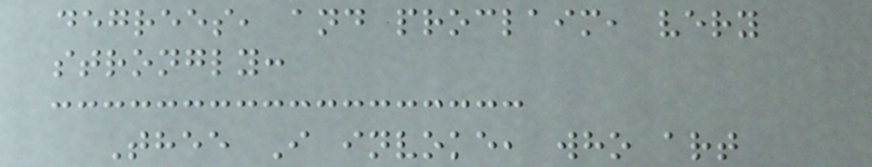degrees, and proclaim, very
strongly:
Thee I invoke, who art
